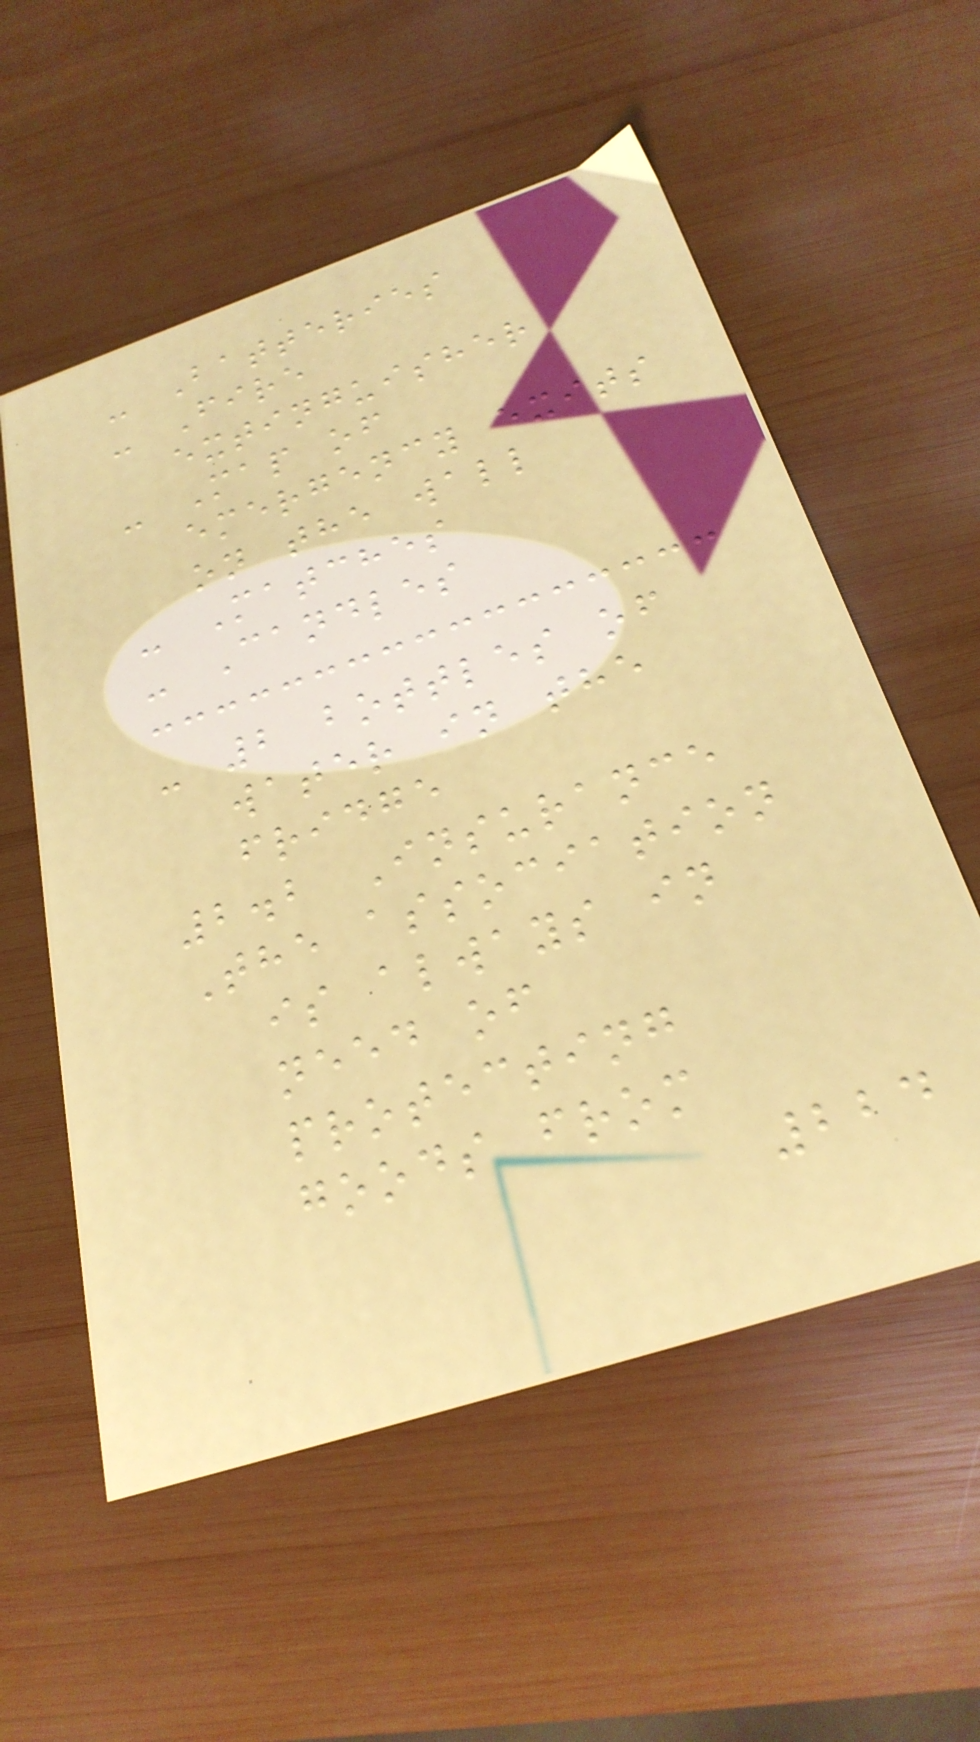- Batteries
- Fire
extinguisher
- Map of
emergency exits
on the wall
- Matches
- Candles
- 2 bottles of
water in the
fridge
2.2 Insurance
The association
is always in
need of
protecting
goods from
224
